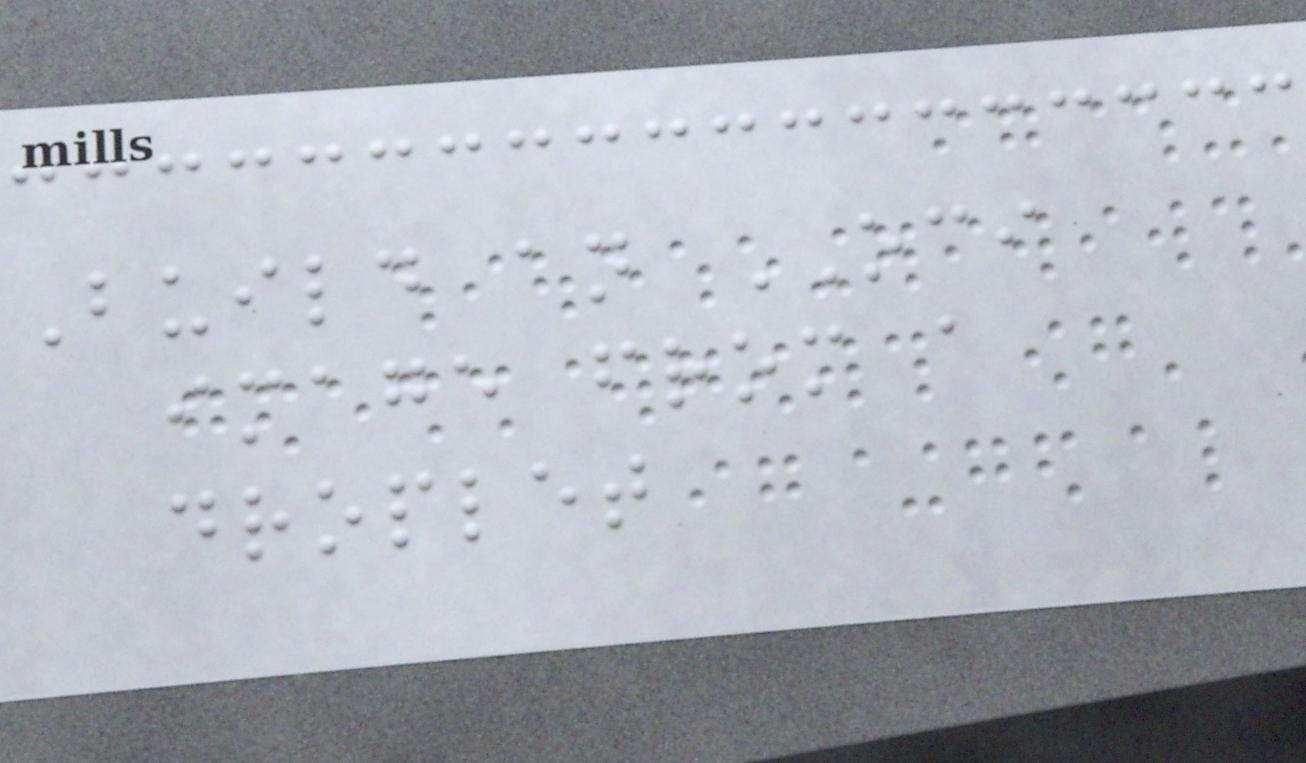Build an OCI
image from a
droplet
